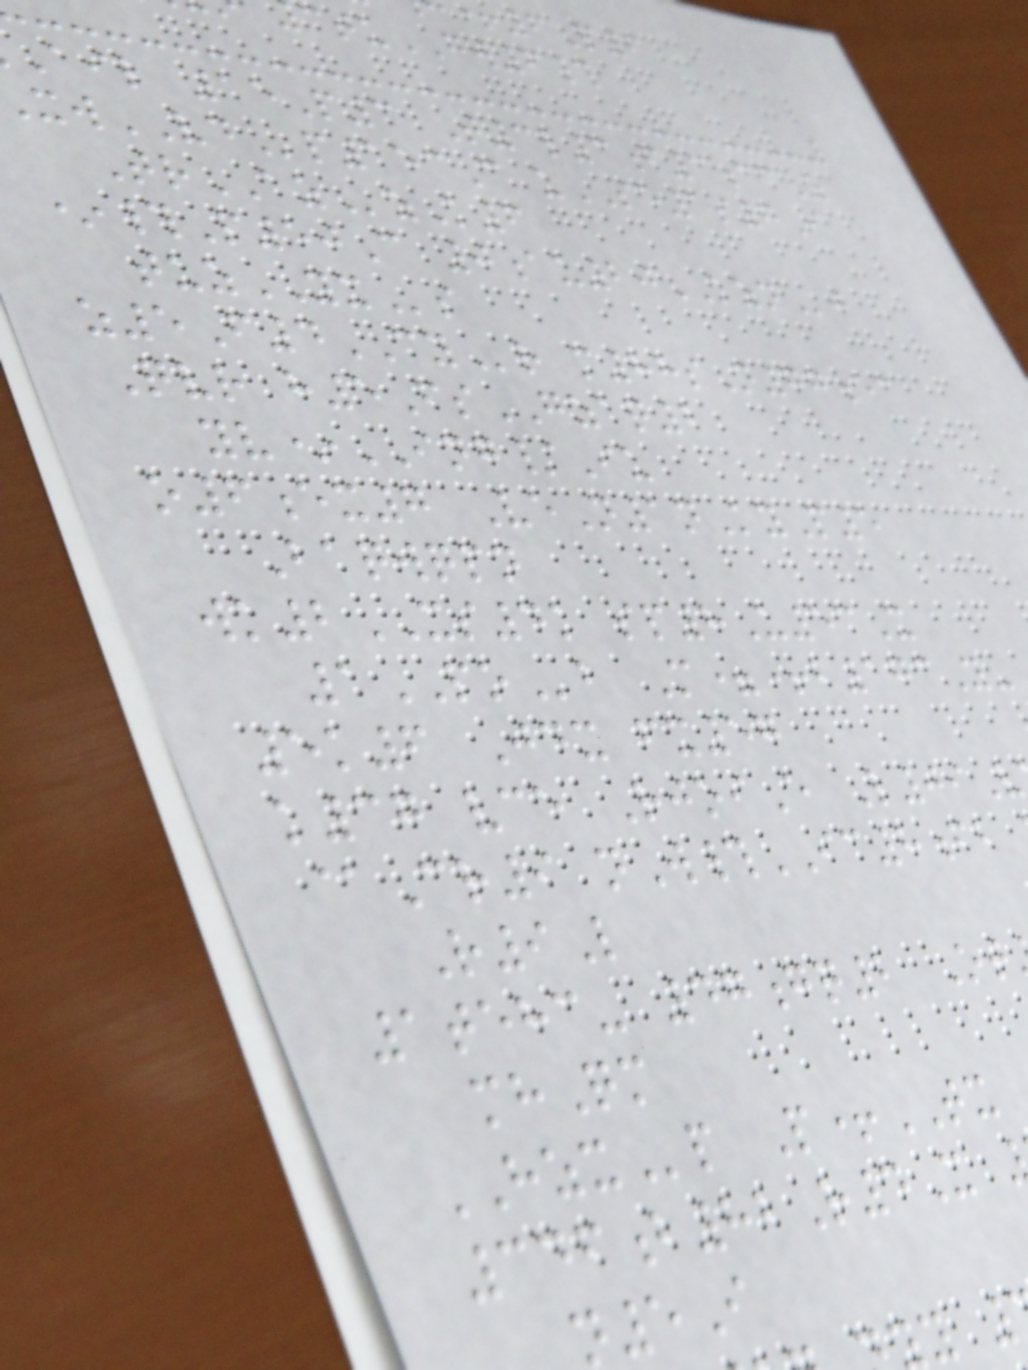tuGW6#
ail 15P3 T3l3f3ccZ
wVDp153C uSE1s7I
TrAZzK6
*#P50C 0au20KZNj
tuzYXs
z5F4CYr m88sN77ec
Qvr h5FsGZAQ2
yv*ING/Iu
o6ex7 VeN1nKyP5
Baqwqpn
wk2XS4k sp8U53X
1POb M=+b173Y-
5k6 Jdx fx57
k37 vce RjoiE L09V
@Cr9 nW#IC8fb
R9L
1tehc- 47gq2 Ot
mhQm
HZXp P+TX
346b82R4X
n5I
